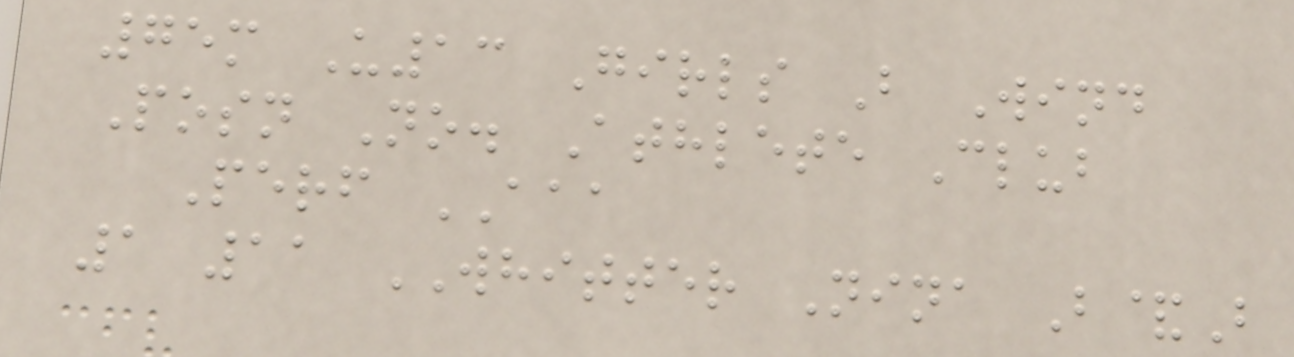75m U13 Girls B Wind
Posn No. Athlete Club
Perf AAA
1 11 WHITTER Nina B&B
